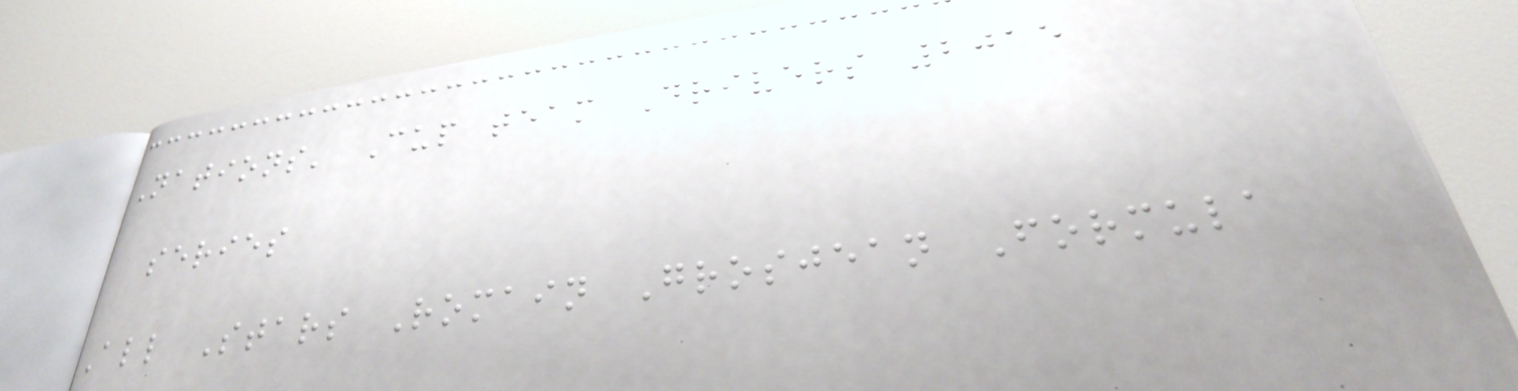Nations' Cup team Drivers 2015
series
All Stars Romain Grosjean Formula
